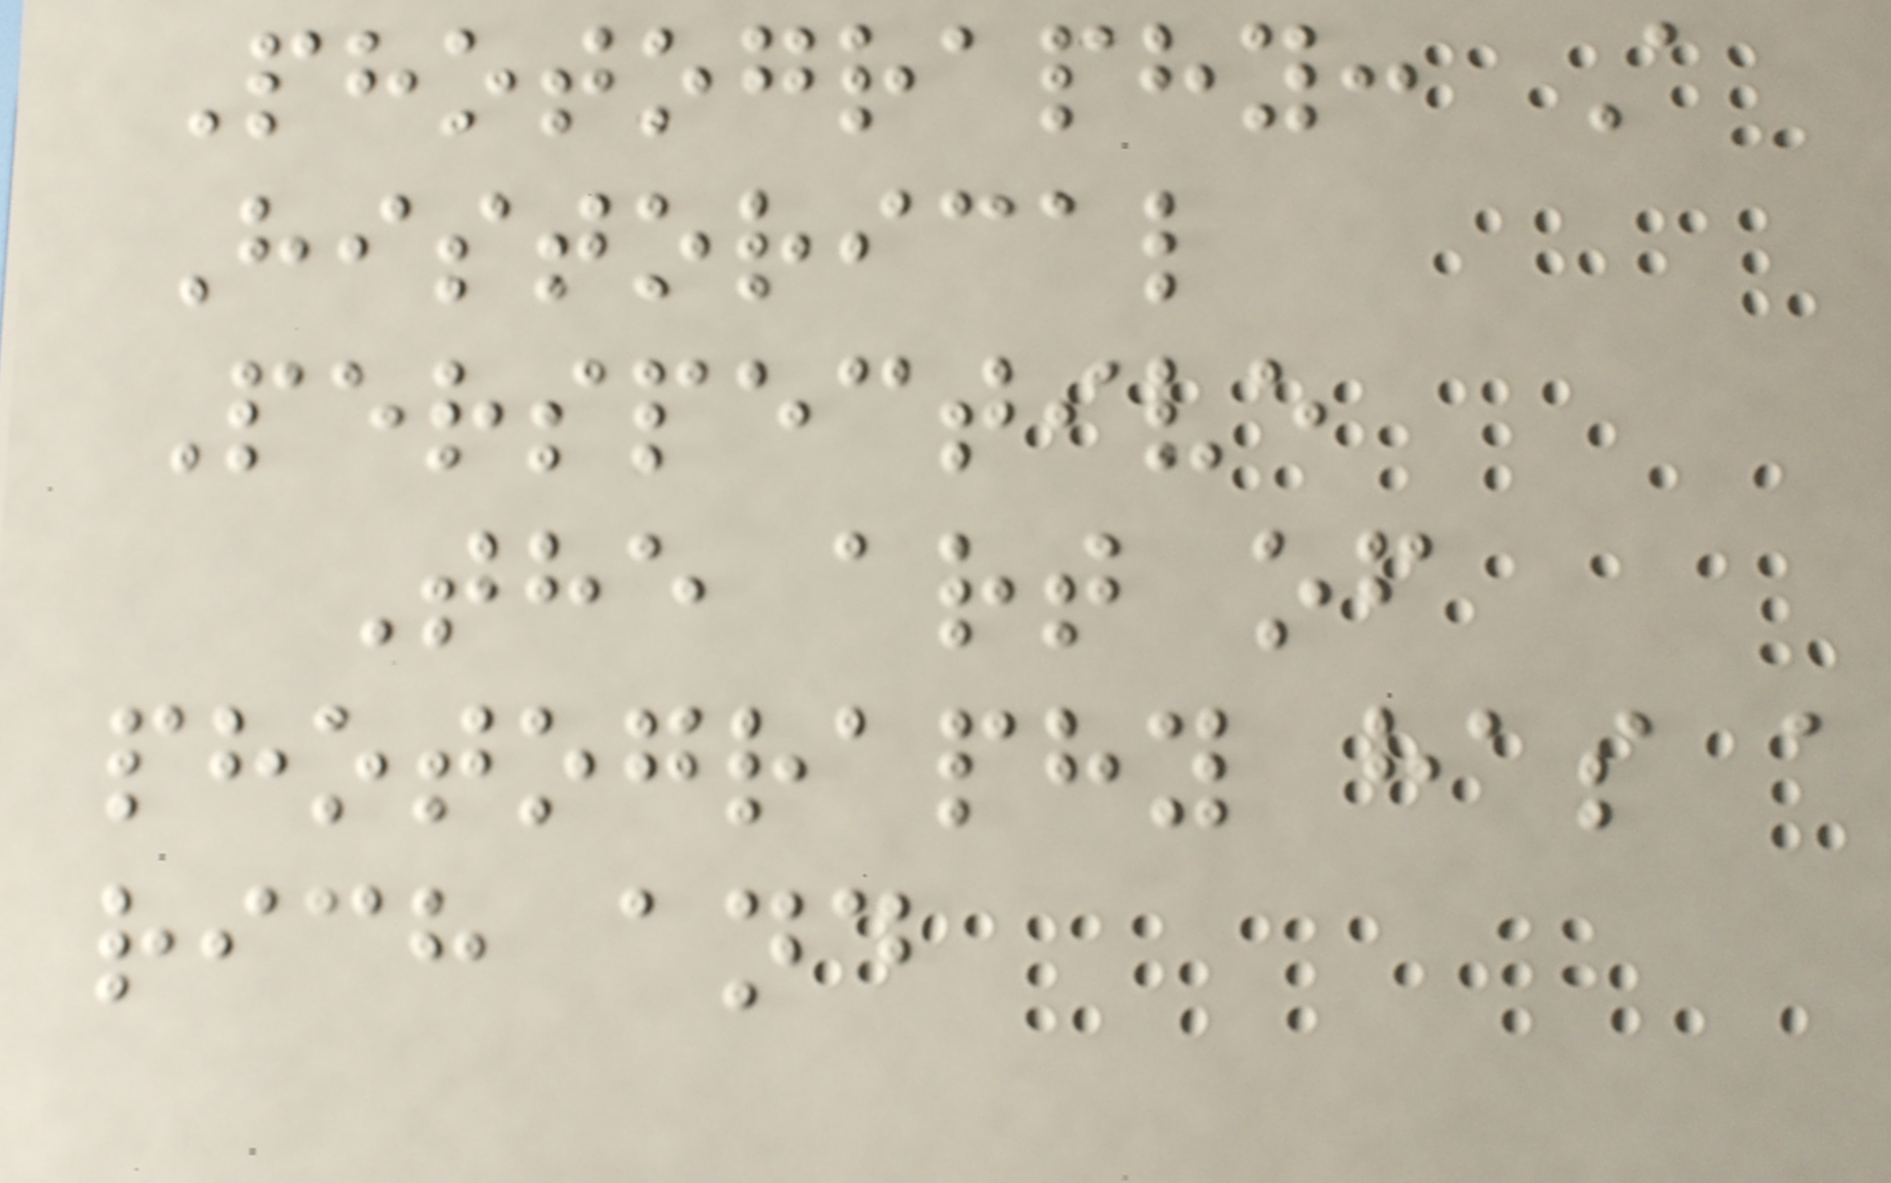Photography: A
Historical
Perspective
The art of
photography has a
rich and
